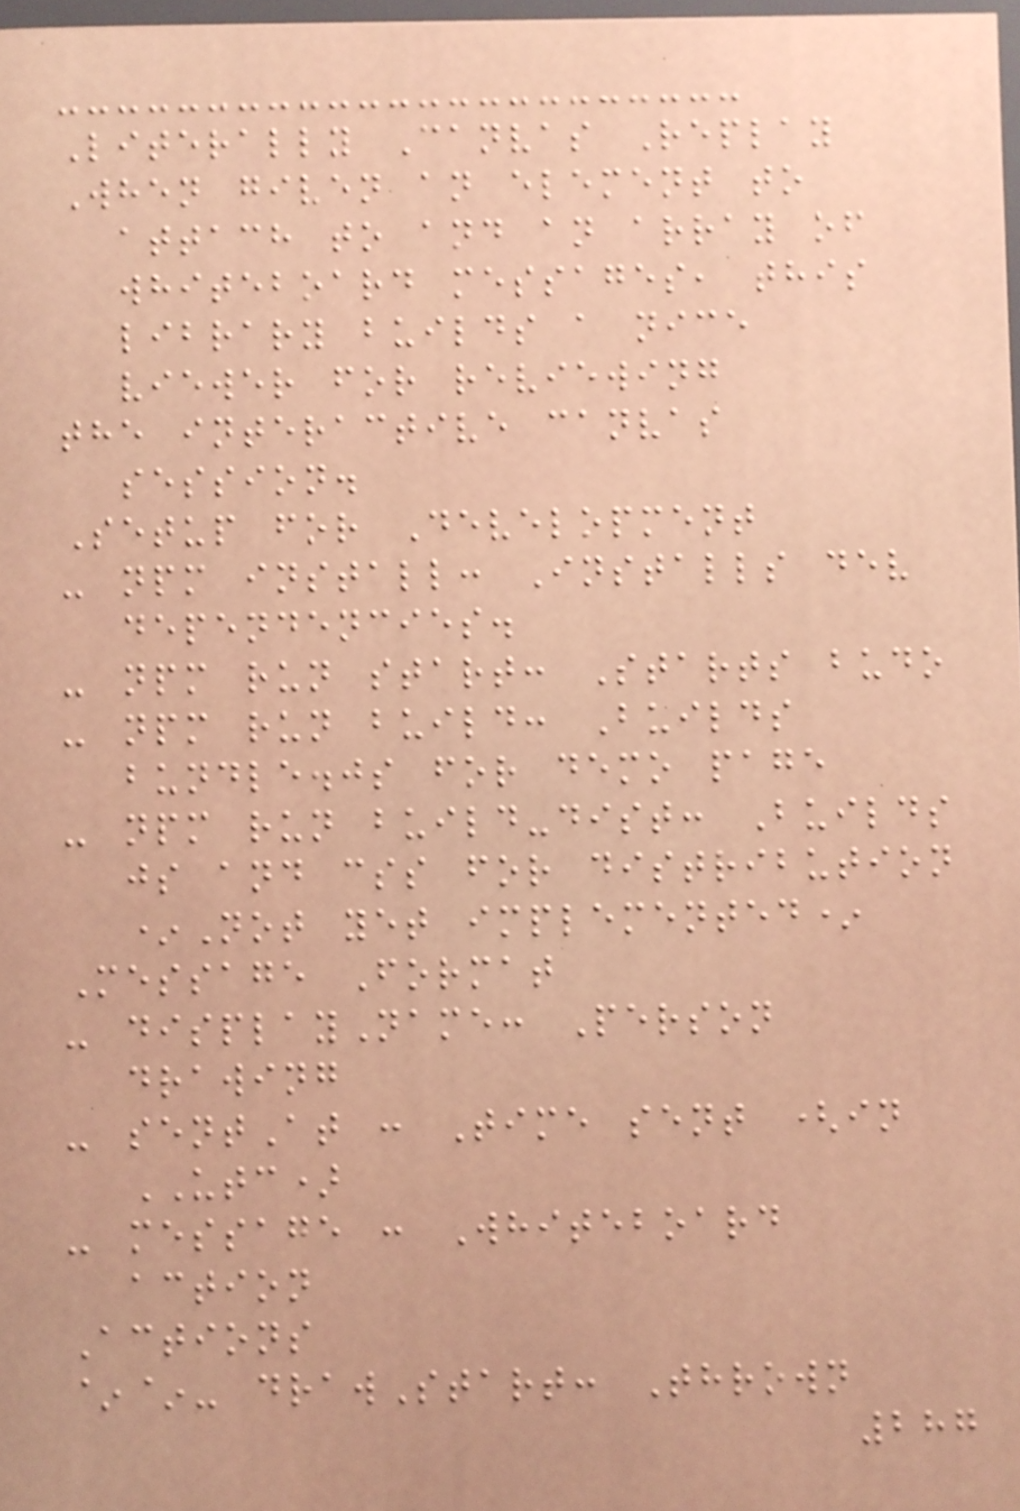Literally Canvas Replay
When given an element to
attach to and an array of
whiteboard messages, this
library builds a nice
viewer for reviewing
the interactive canvas
session.
Setup for Development
- npm install: Installs dev
dependencies.
- npm run start: Starts budo
- npm run build: Builds
bundle.js for demo page
- npm run build-dist: Builds
js and css for distribution
*Not yet implemented*
Message Format
- displayName: Person
drawing
- sentAt : Time sent (in
UTC)
- message : Whiteboard
action
Actions
~~- drawStart: Thrown
287
